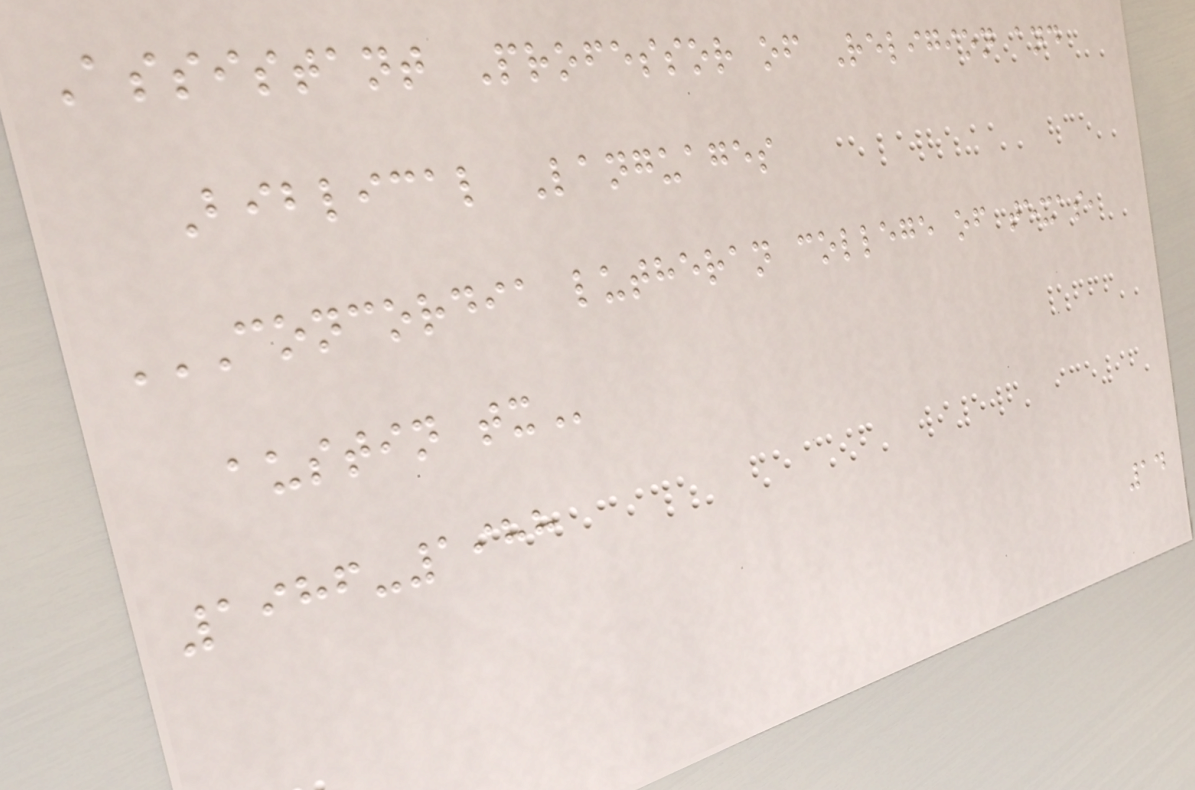Assistant Professor of Religion and
Biblical Languages
CONCORDIA LUTHERAN COLLEGE OF TEXAS,
AUSTIN TX
1986-1988
14
